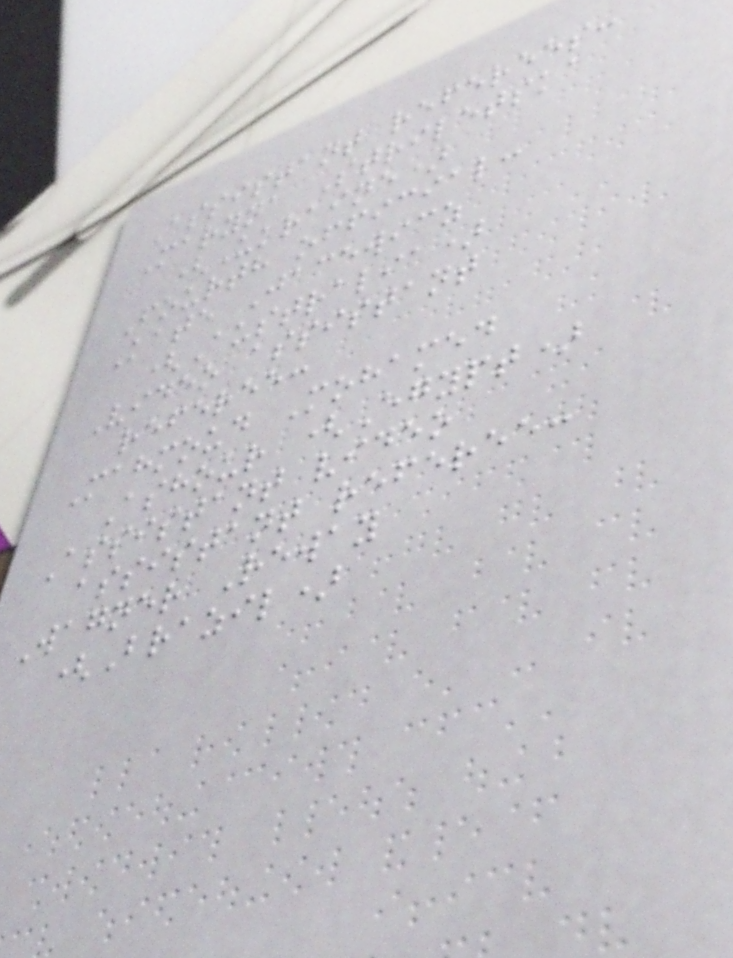Assistant referees:
Maryna Striletska
(Ukraine)
Fourth official:
Kate Jacewicz
(Australia)
Video assistant
referee:
Mahmoud Mohamed
Ashour (Egypt)
Assistant video
assistant referee:
Wagner Reway
(Brazil)
